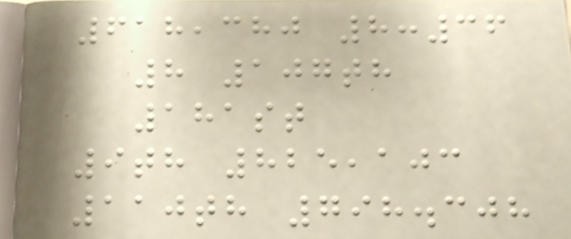618,380 8:36
8 107th
181st
9th 825,103
110th 798.308
